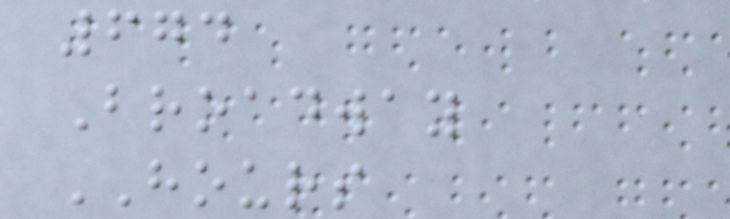674
Broadway
HOURS
